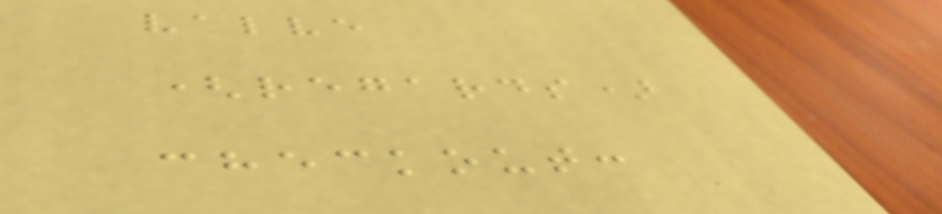valve
(regards)
checkout:
